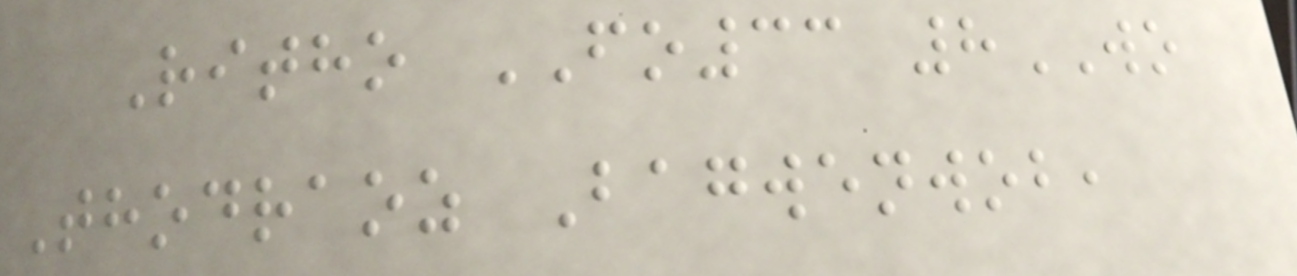Ritho FO33 8WO
Thodraoz Bagwenwob,
